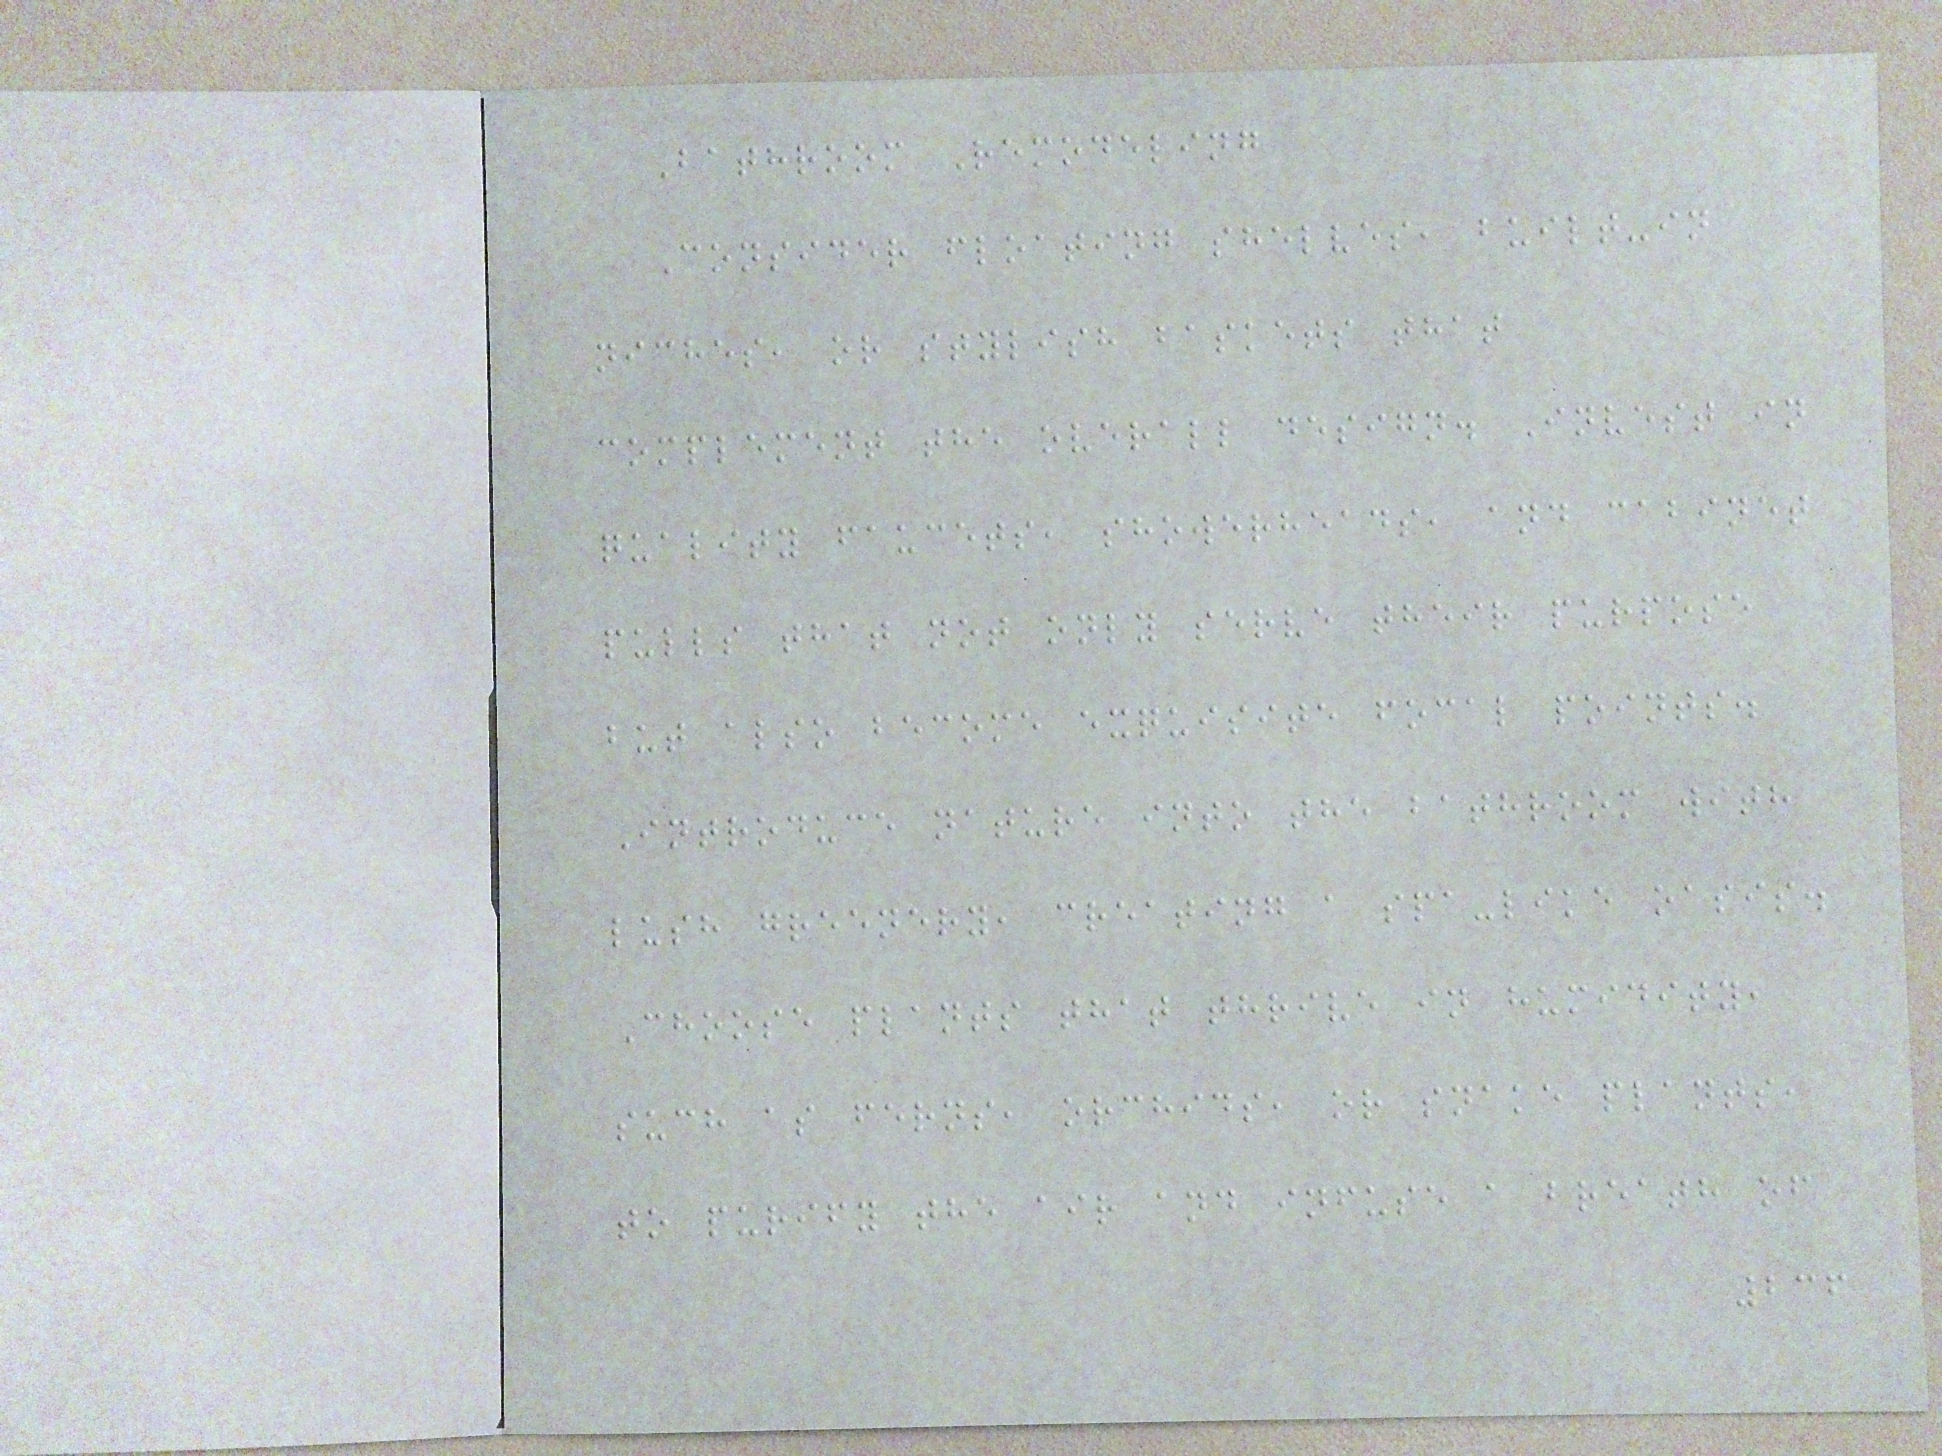Bathroom Remodeling
Consider floating shelves, built-in
niches, or stylish baskets that
complement the overall design. Invest in
quality faucets, showerheads, and cabinet
pulls that not only serve their purpose
but also become exquisite focal points.
Introduce nature into the bathroom with
lush greenery, creating a spa-like oasis.
Choose plants that thrive in humidity,
such as ferns, orchids, or snake plants,
to purify the air and infuse a breath of
236
